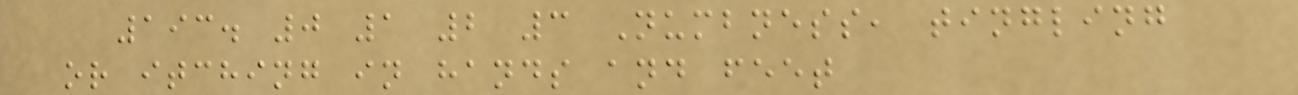193. 0 1 2 3 Numbness, tingling
or itching in hands and feet
